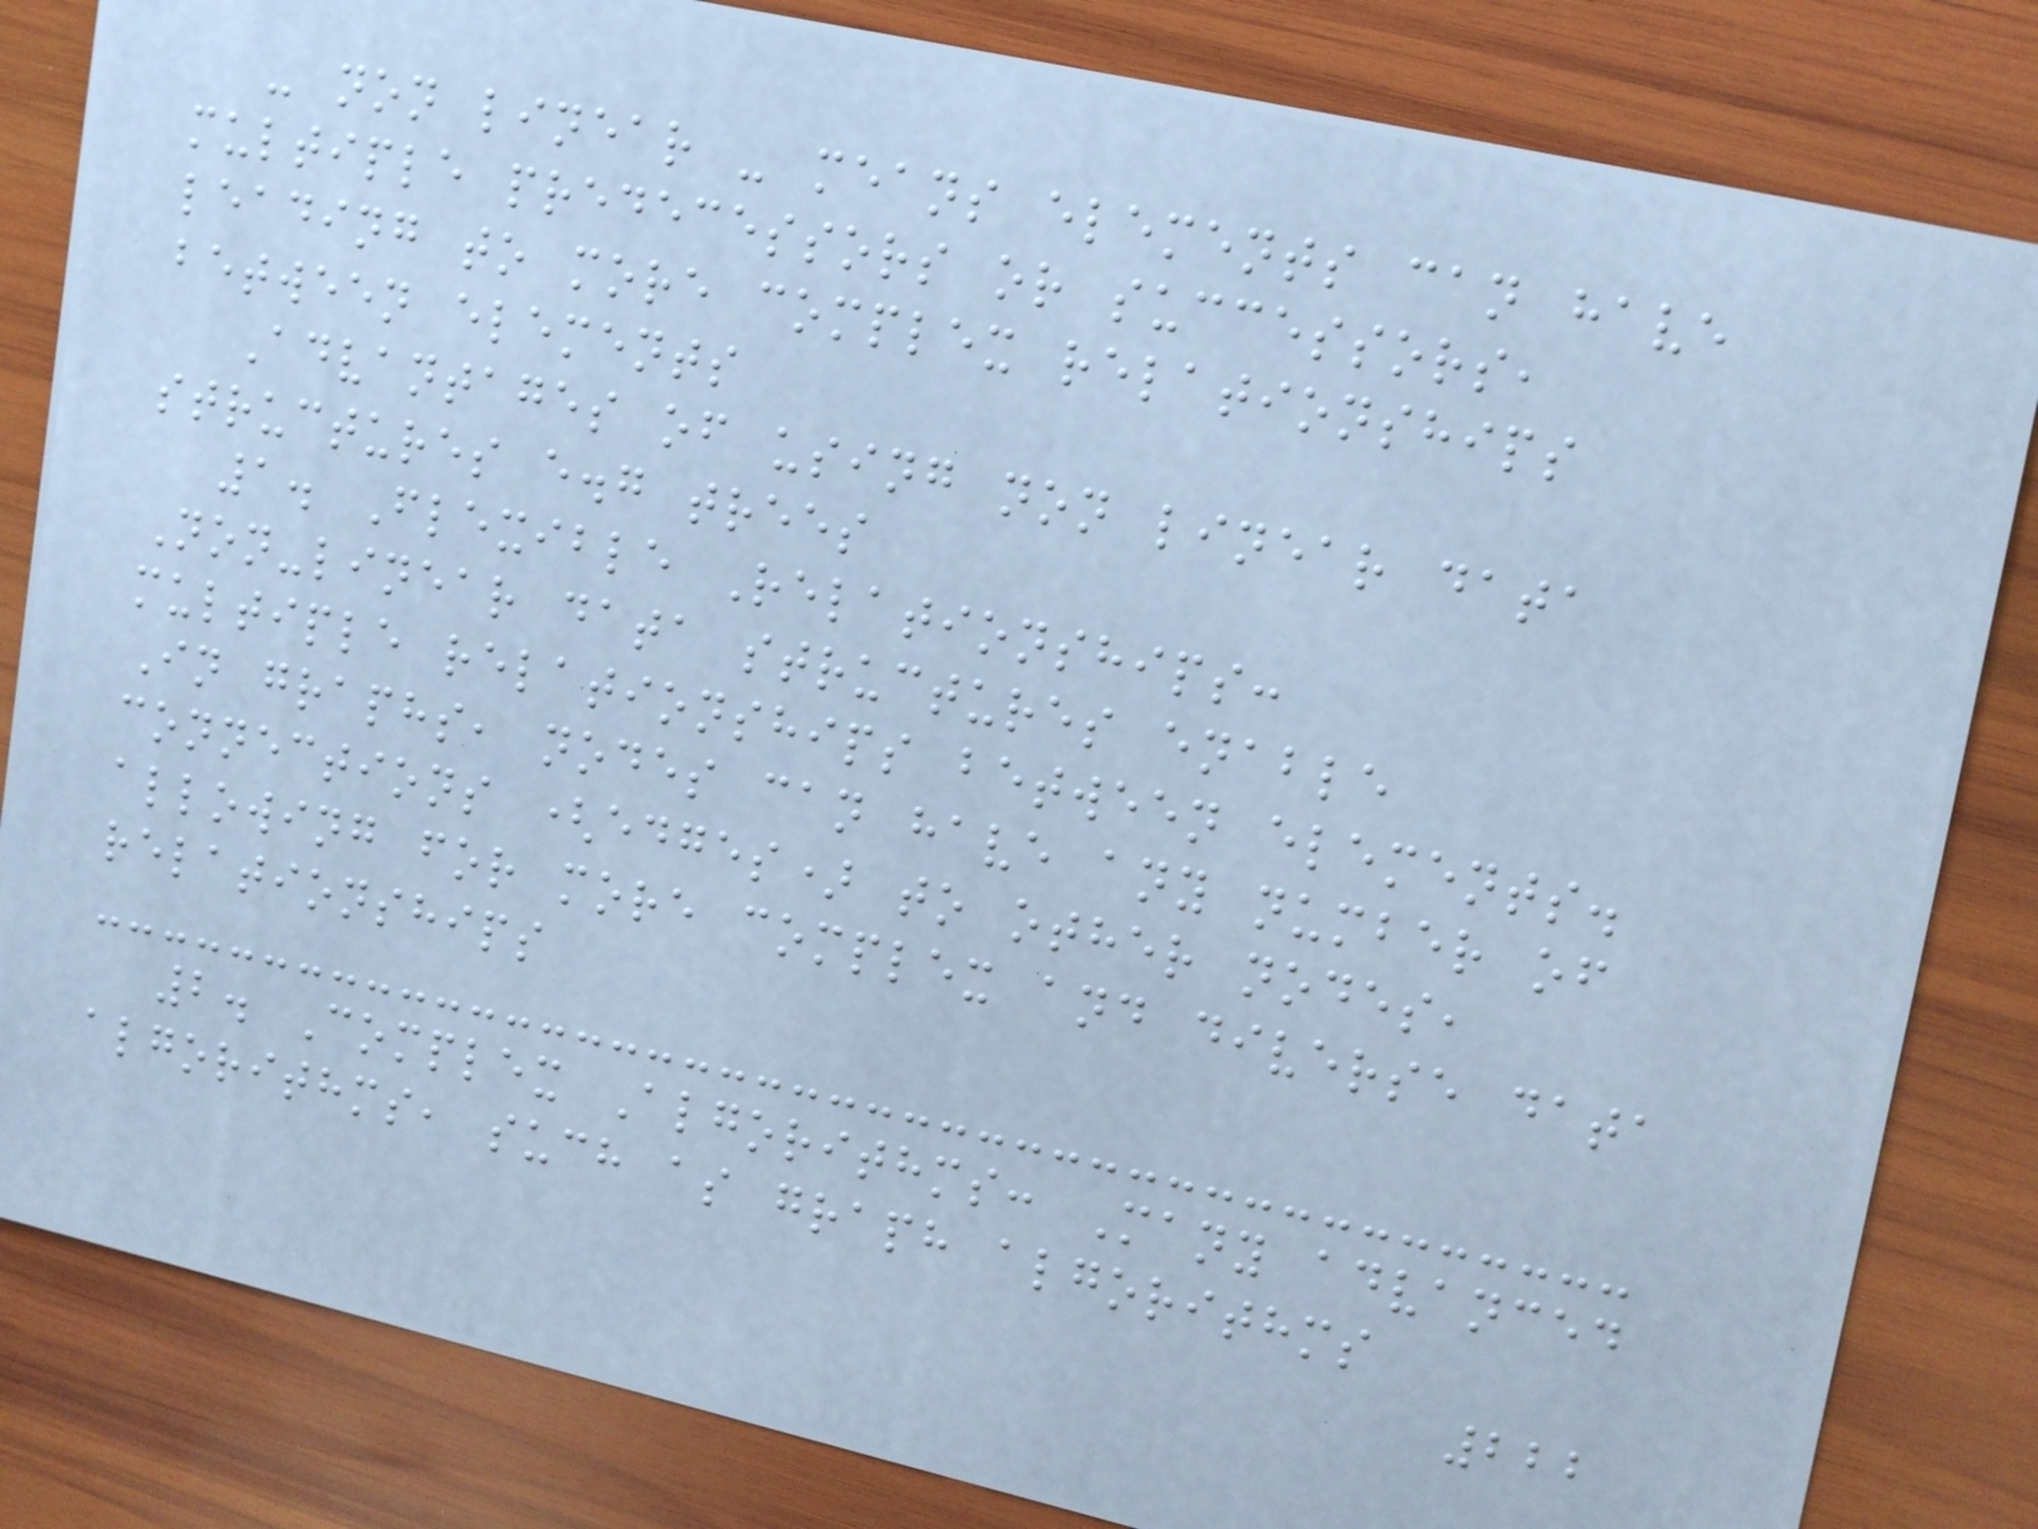- non linear - means elements can have
multiple predecessors or successors,
leading to more complex relationships
between elements
Advantages of using non linear data
structures e.g trees
1. Flexible Relationships:
Non-linear data structures enable
multiple relationships between elements.
In graphs, nodes can have any number of
connections (edges) to other nodes,
allowing for more complex and diverse data
relationships
2. Complex Algorithms: Many advanced
algorithms, such as graph algorithms
222
